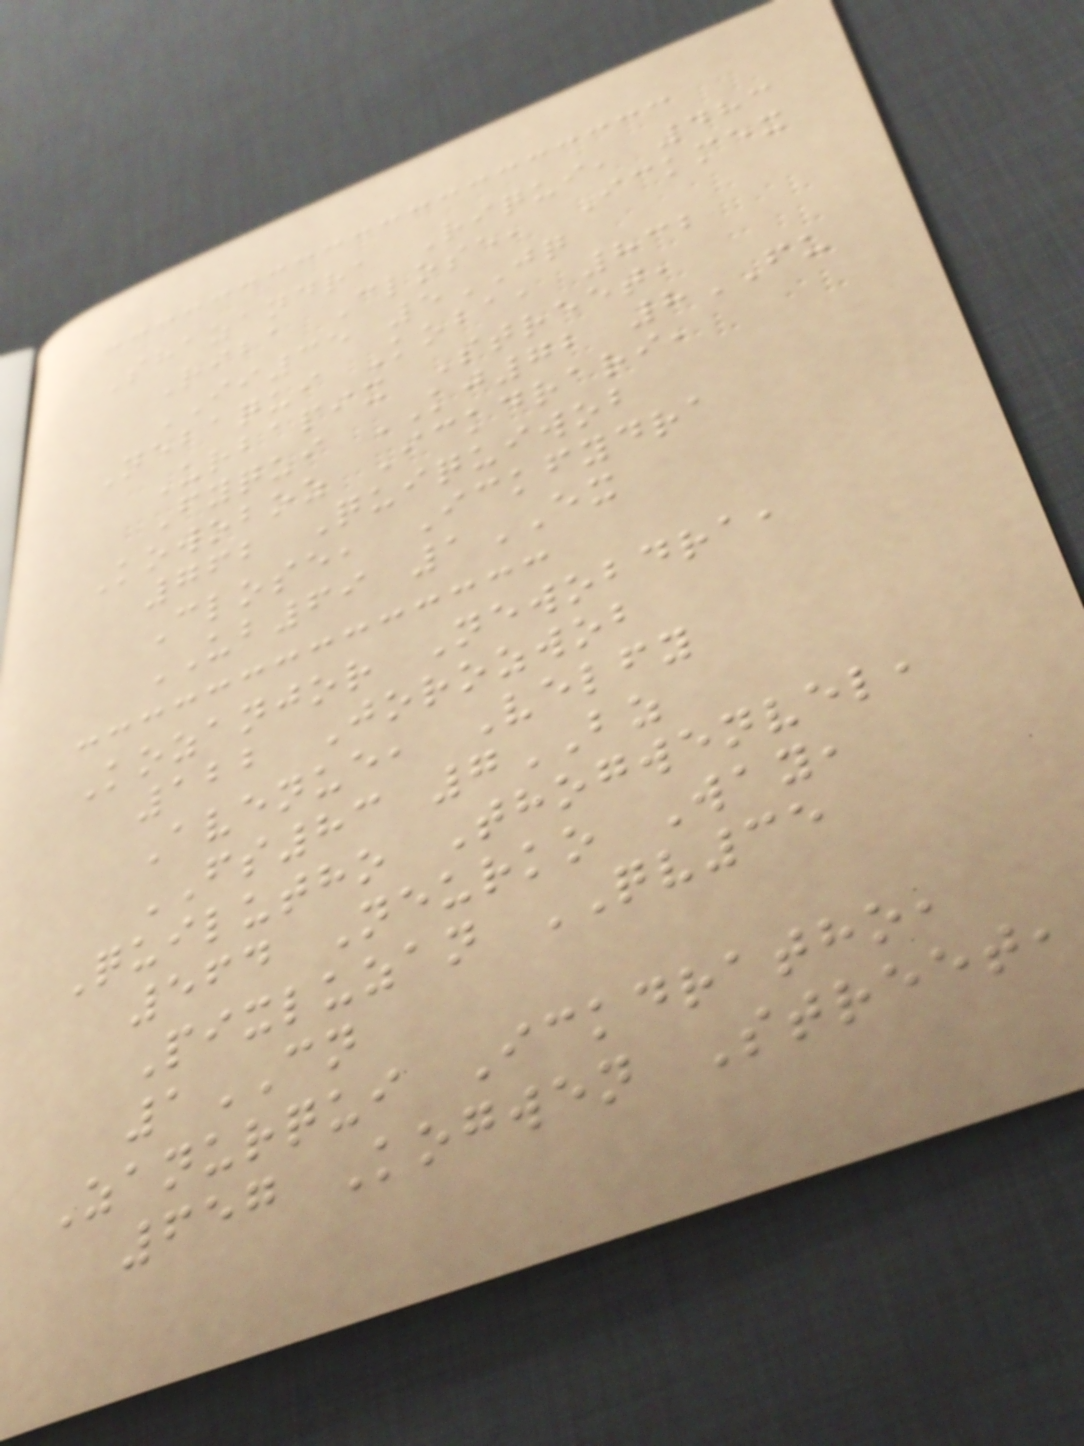Shazandra Riqui, 483
Riba Close, Ickmex
II35 5JQ
Nebaqui Koba, 832
Urbapix Street,
Fyqui KJ72 8FU
Kowoboz Ickdrari,
762 Quiquiwob
Close, Ickfydra
UB69 1EX
Kozanjor Newobdra,
122 Jorozwob
Avenue, Velfy
FS83 7BZ
Quilutho Thogwenvel,
564 Neurko Way,
Pixluzan QV35
1CN
Zanurqui Ickdratho,
657 Kogwen Street,
